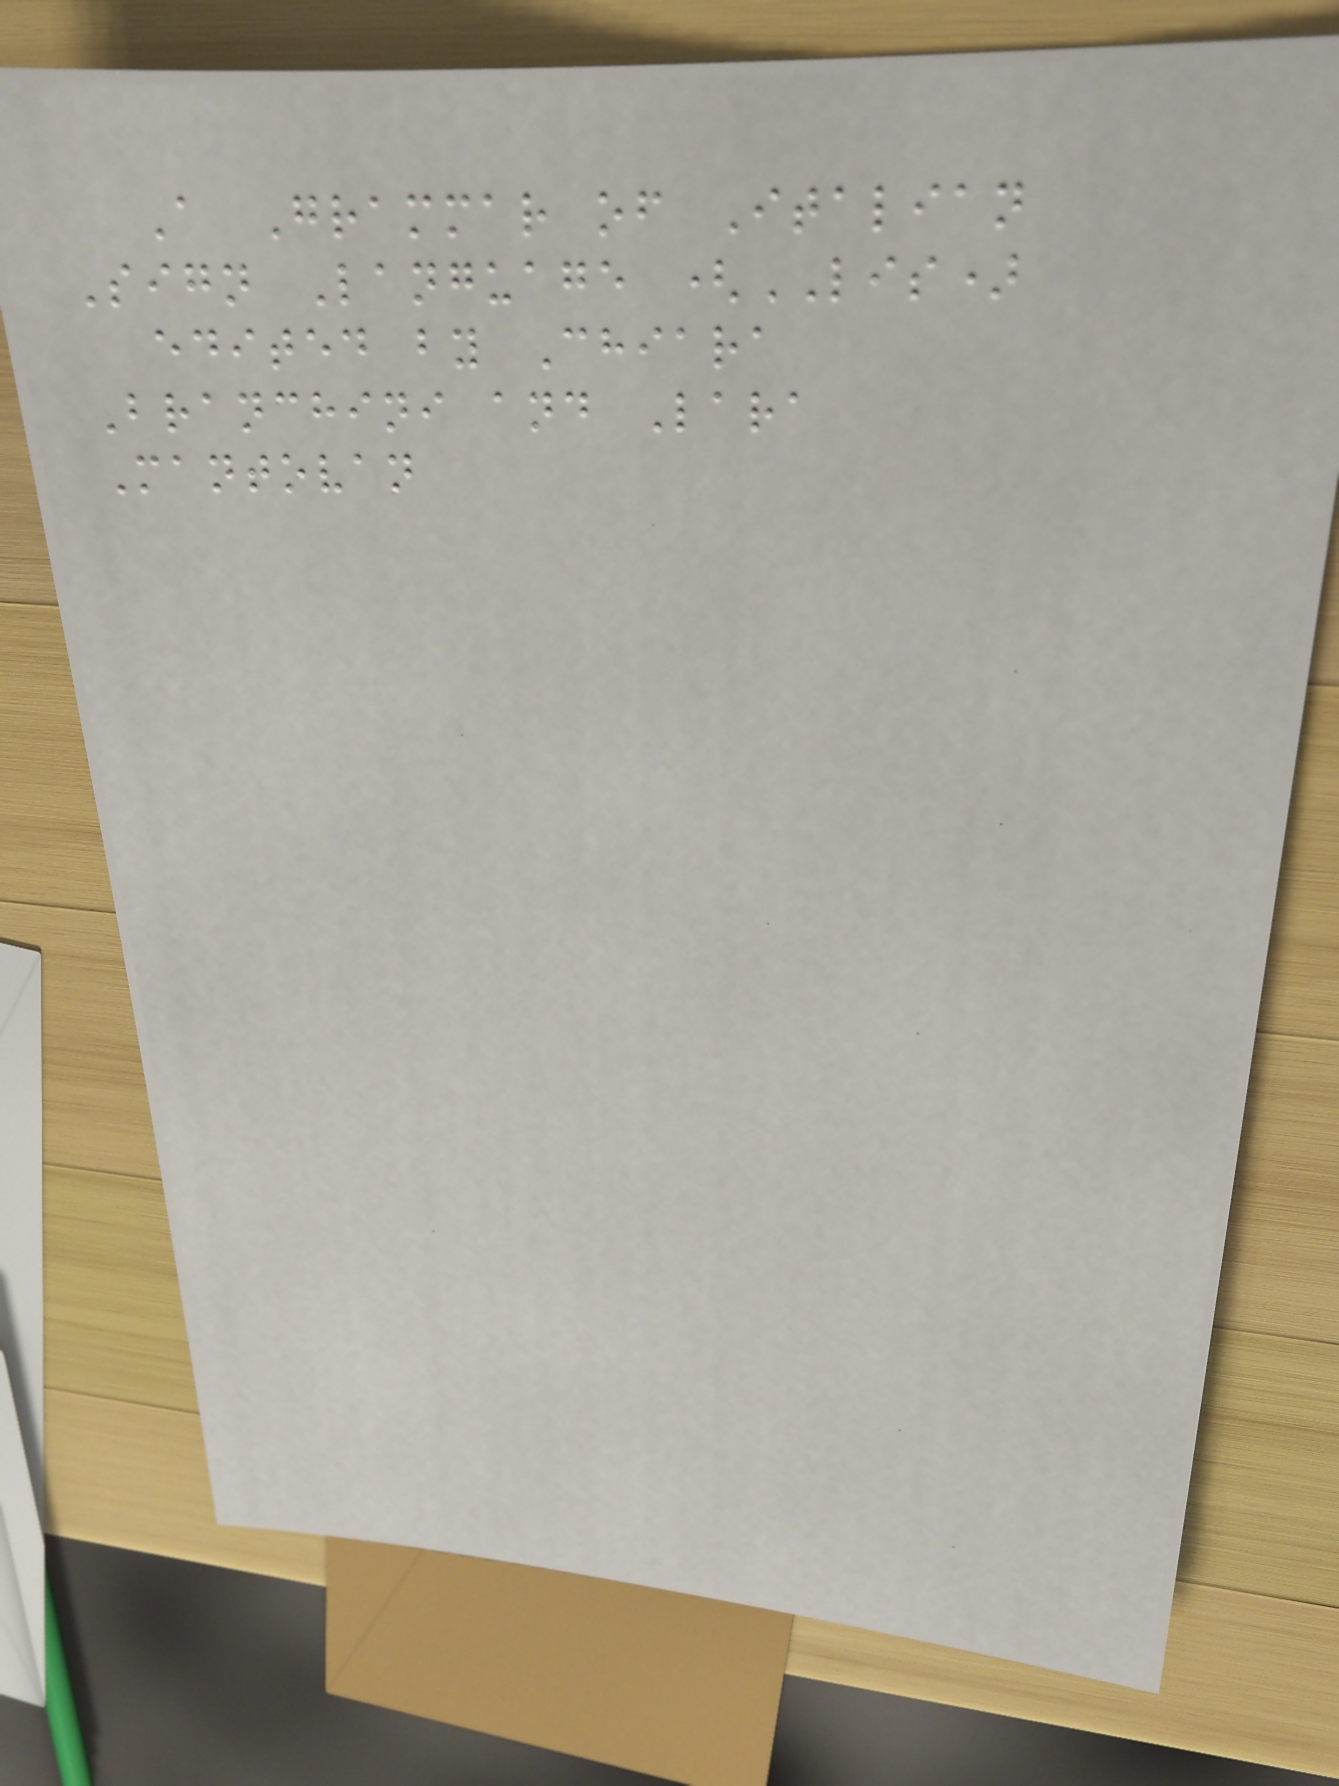A Grammar of Italian
Sign Language (LIS)
edited by Chiara
Branchini and Lara
Mantovan
